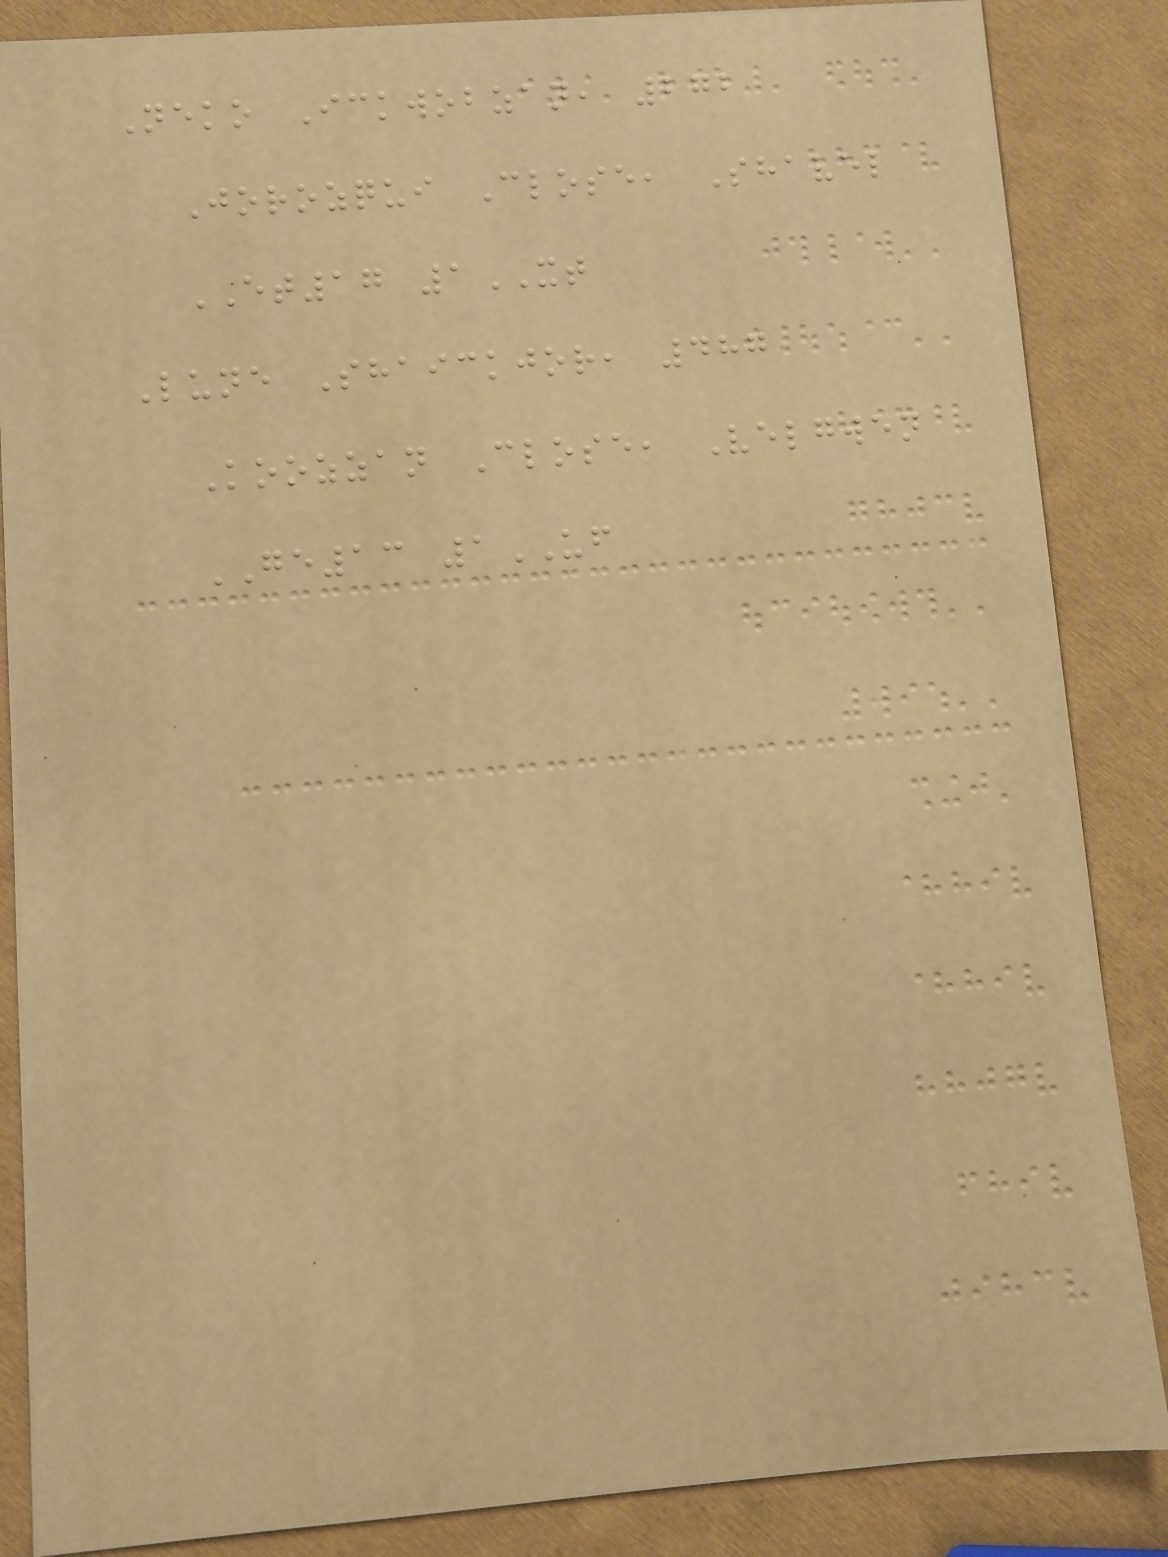Neko Ickwobzan, 272
Jorozqui Close, Shavel
ET17 1XT
Lune Shaickjor, 487
Koozzan Close, Velgwen
GE13 1UF
